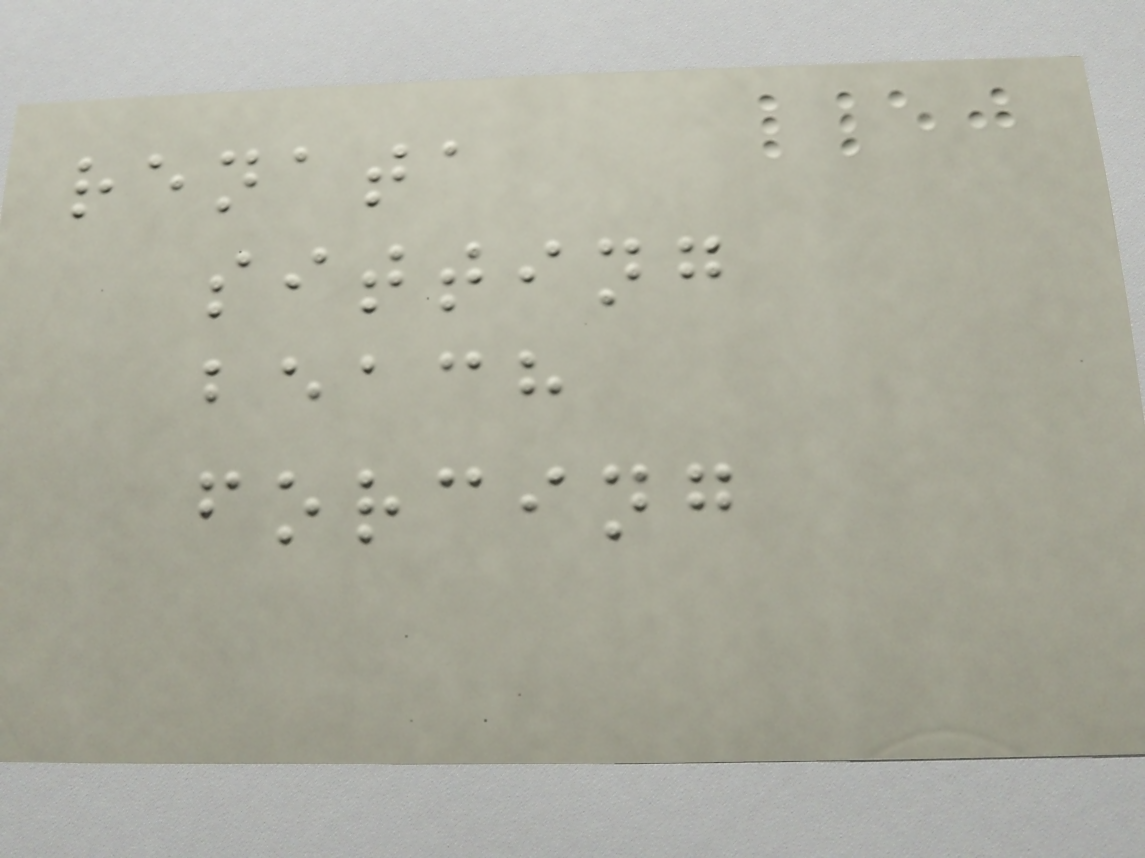renata
sitting
beach
forcing
